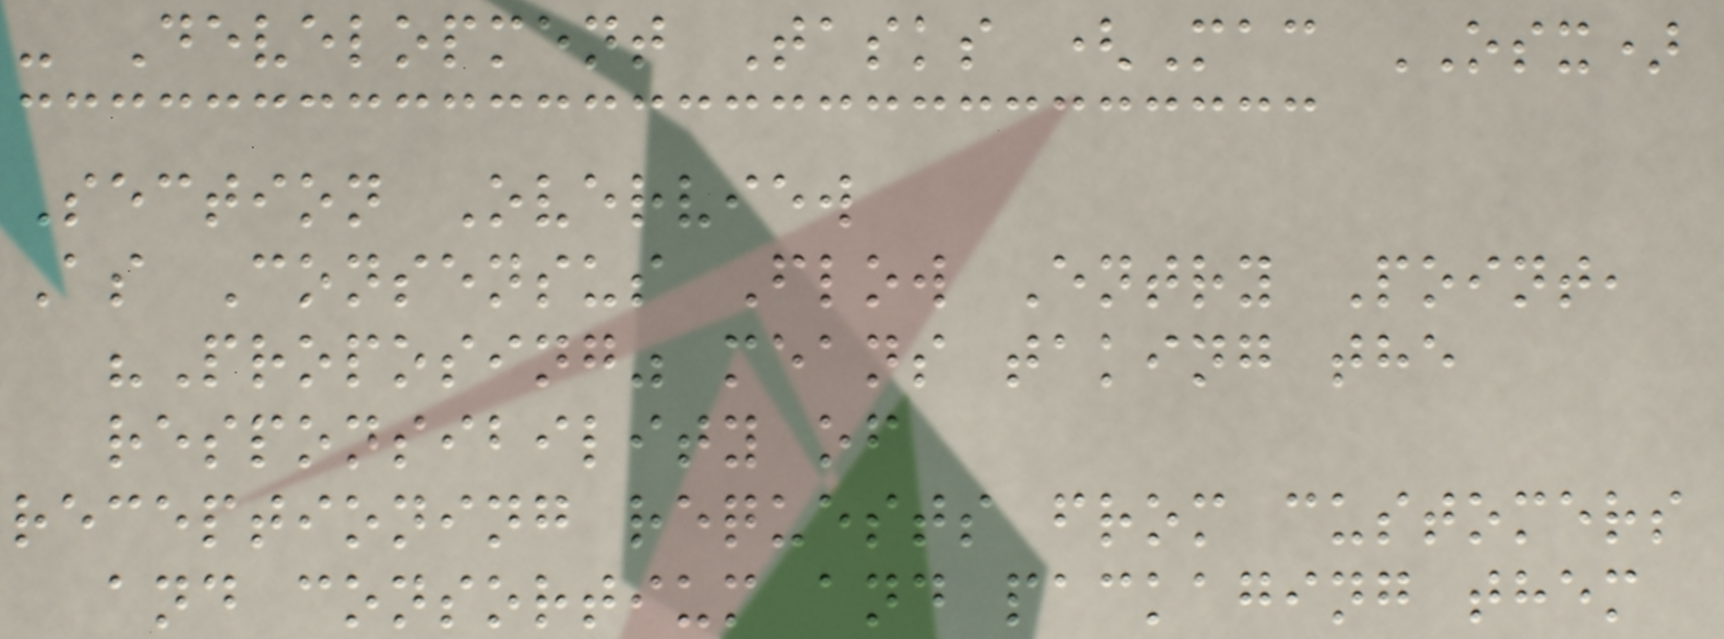- Development Tasks (Mac OSX)
Section Overview
As Consensus Flow Entry Point,
"Proposing" means taking the
responsibility of
receptioning requests from customers
and consortium and packaging them
